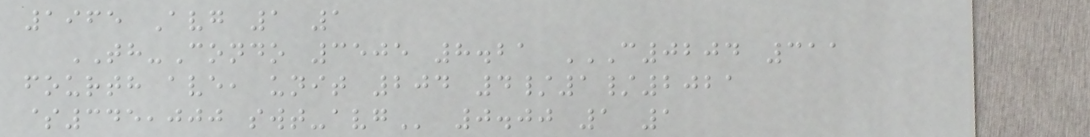1965 Avg 1 1
TH-Condo 3505 8.21 C0204 311
FOURTH AVE, UNIT 204 4/1/2021
$345,000 SWT-AVG 0.00 1 1
